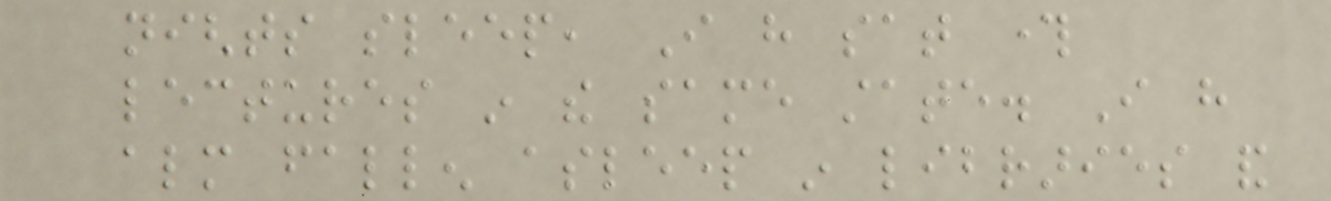nights sleep, I have sat through
lectures in the same state. I have
almost fallen asleep in libraries and
